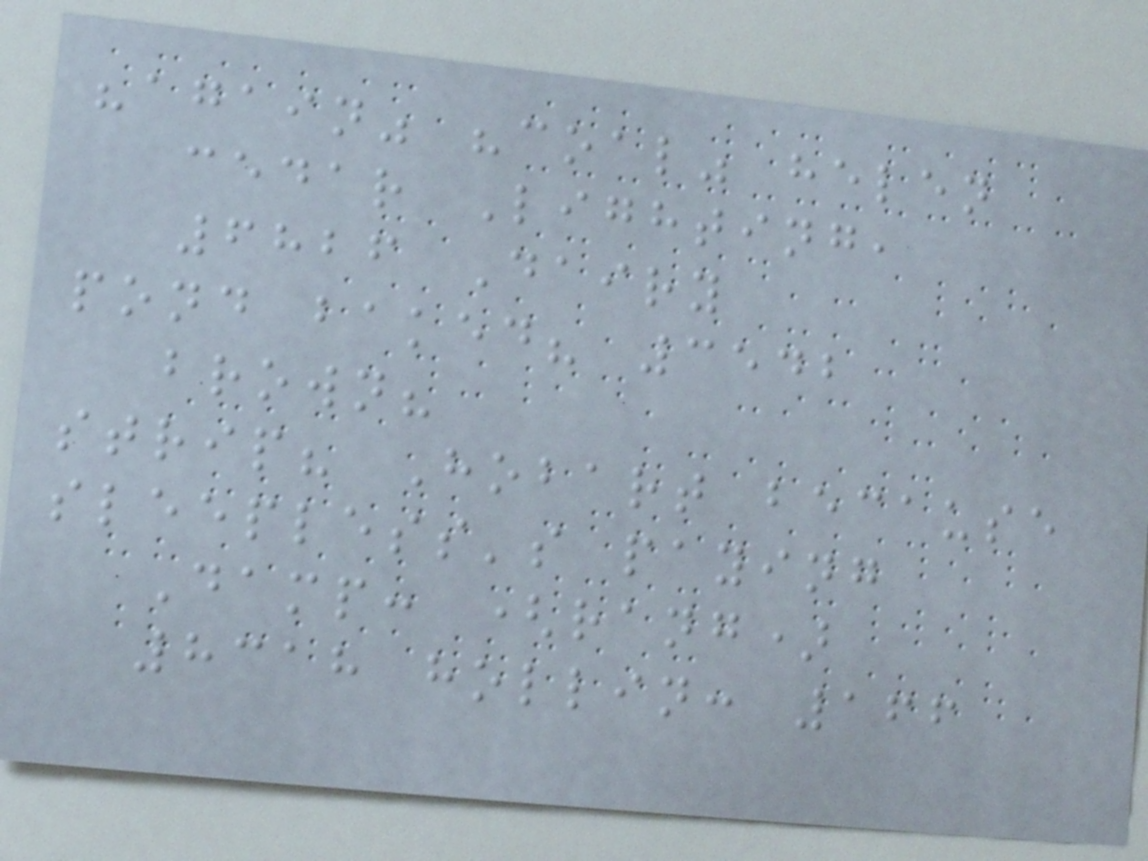"again" "coal" helen
cedar Lighting,
6826 Dairy
pond baked? 3542
brown?
strip? Hobart because
sleepless's paying
Damp: (rang)
8318 hollin: 166
